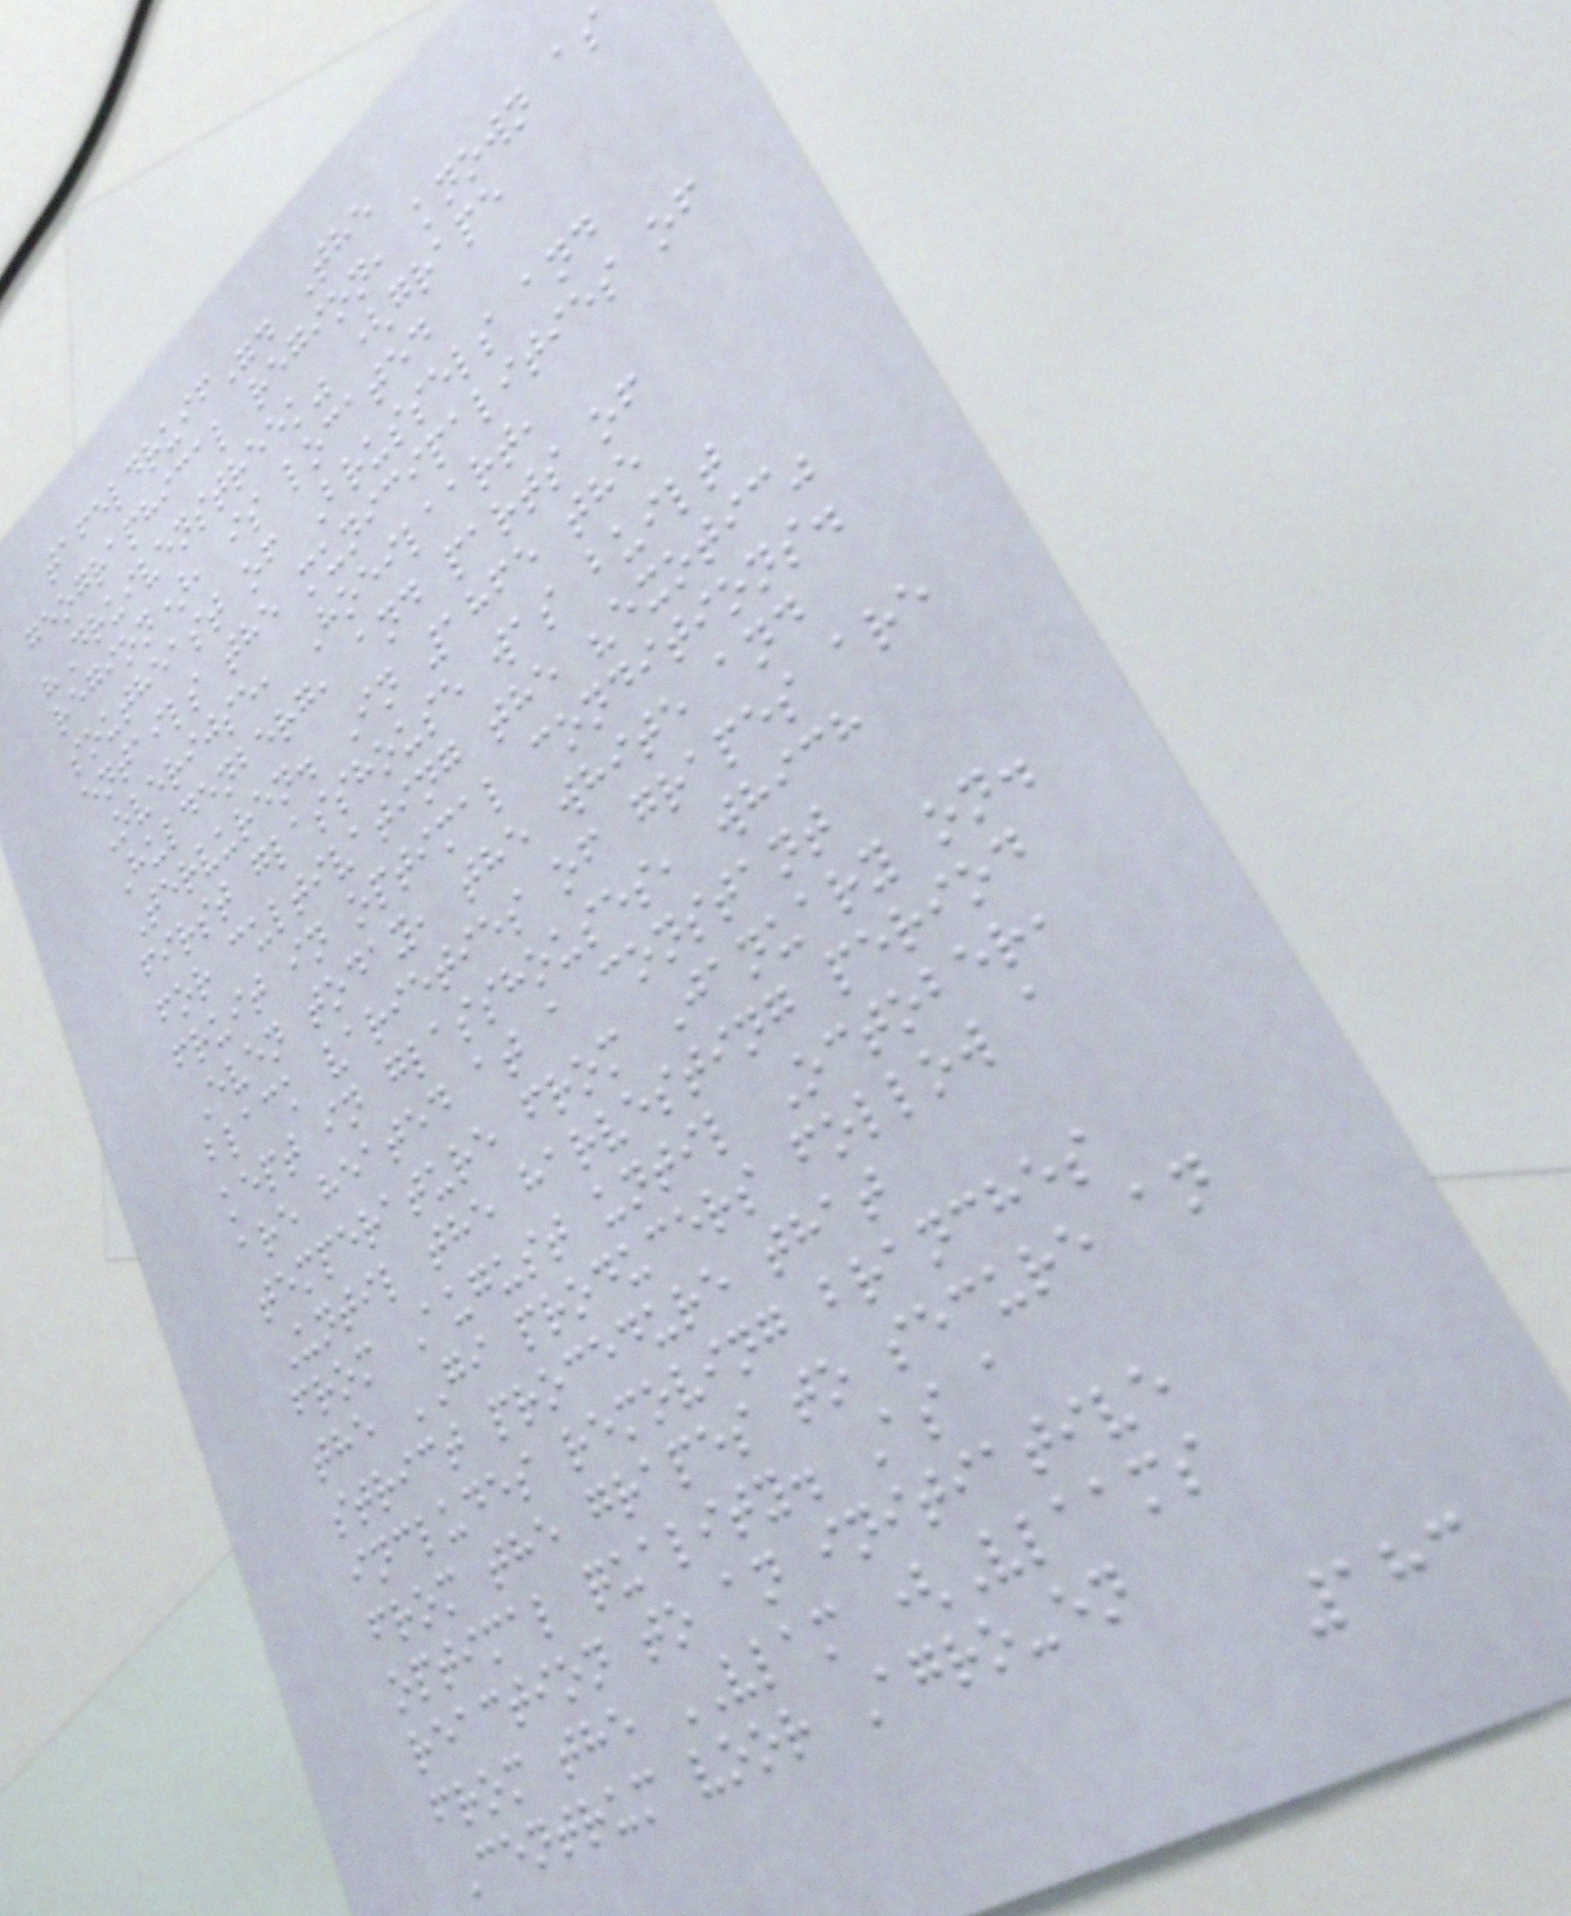tafeldruif". The
geographical region, known as
"Druivenstreek" (grape
region), is located
southeast of Brussels and
entails the municipalities of
Overijse, Hoeilaart,
Huldenberg, and parts of
Tervuren. In 1865 the
first glasshouse was built
for cultivating the "exotic"
fruit in optimal conditions.
Even today, the white and
black varieties of grapes are
kept in glasshouses, which
are heated at a constant
temperature from January on.
Until the harvesting period
from August until October,
the GI producers follow a
strict procedure that
includes removing branches
from the grapes to secure an
optimal quality. As a
reaction to an initiative
from the VLAM (Vlaams
Centrum voor Agro-en
183
